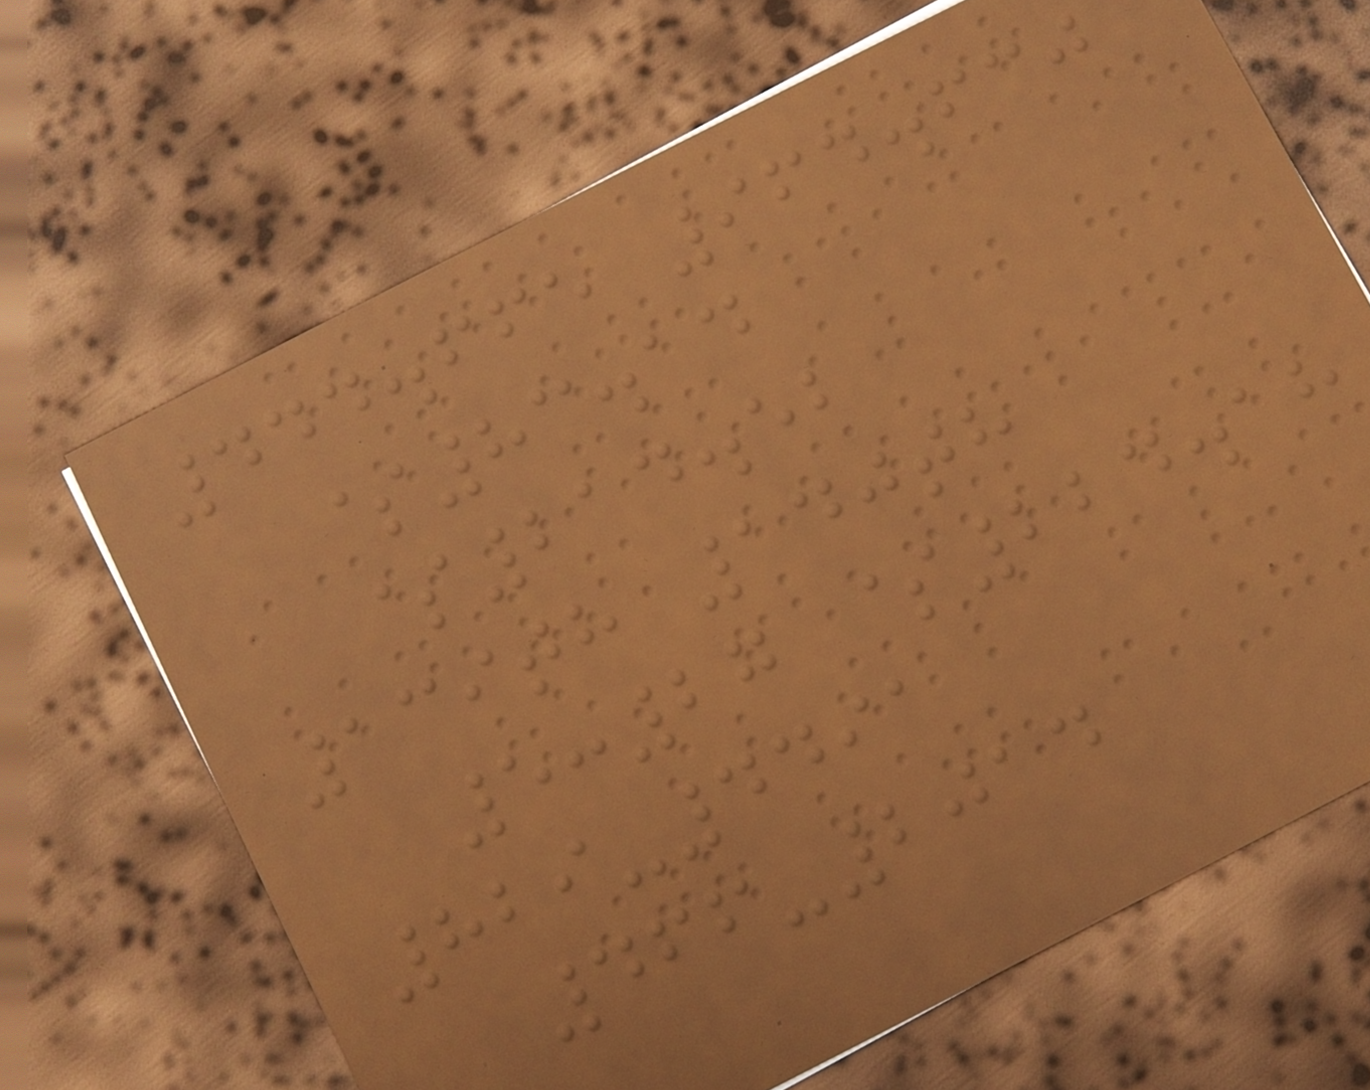444.665 964.630
$83.14
$214.52
139th 140th
5:27 $224.18
829-4491
466-2014
